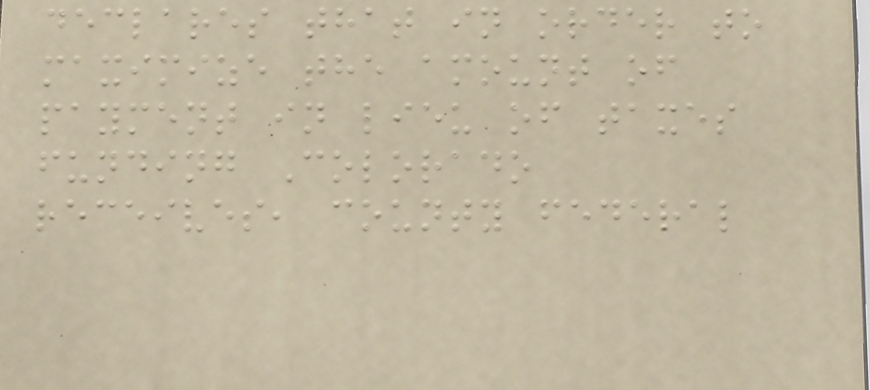declares that in order to
maximize the amount of
payment in lieu of taxes
funding Colorado
receives, county federal
